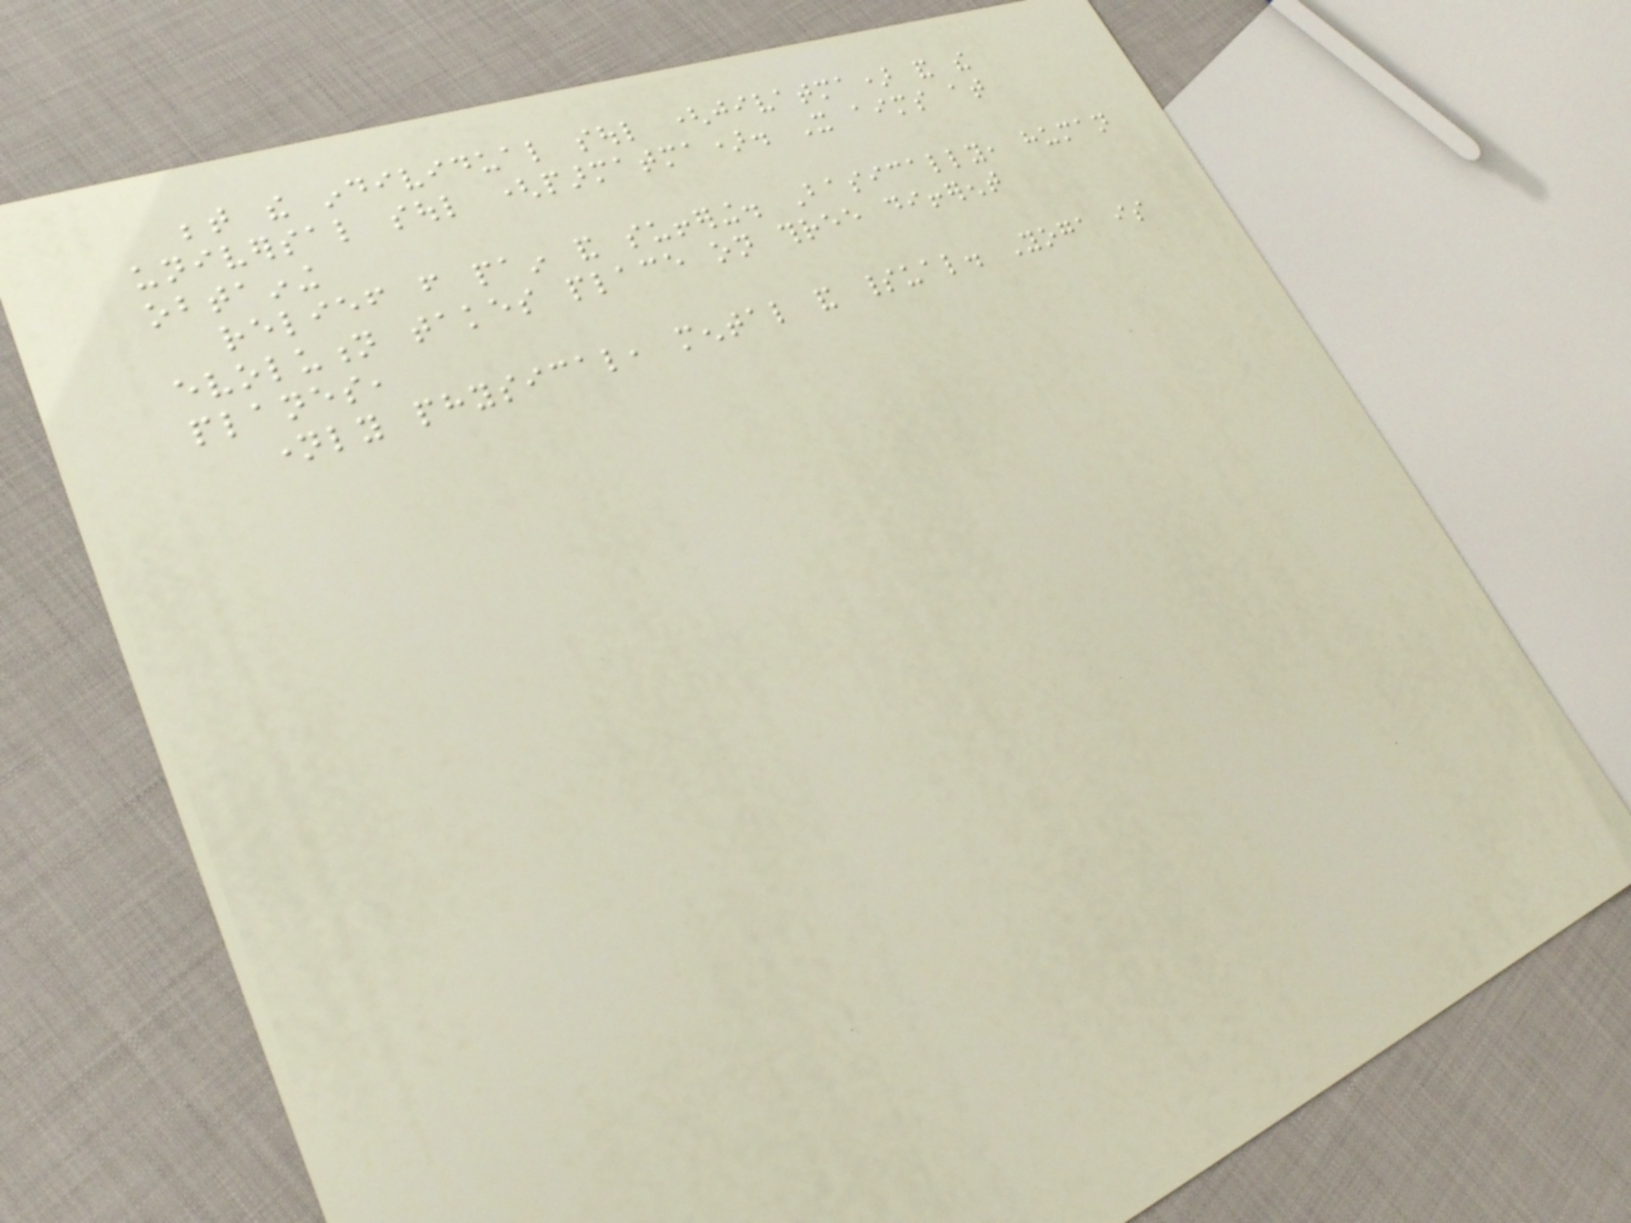between the individual soul (jivatma) and the
universal soul (parmatma). It aims at
obtaining
relief from pain and suffering. Basically, human
evolution takes place on three different
planes,
namely physical, mental and spiritual. Yoga is
